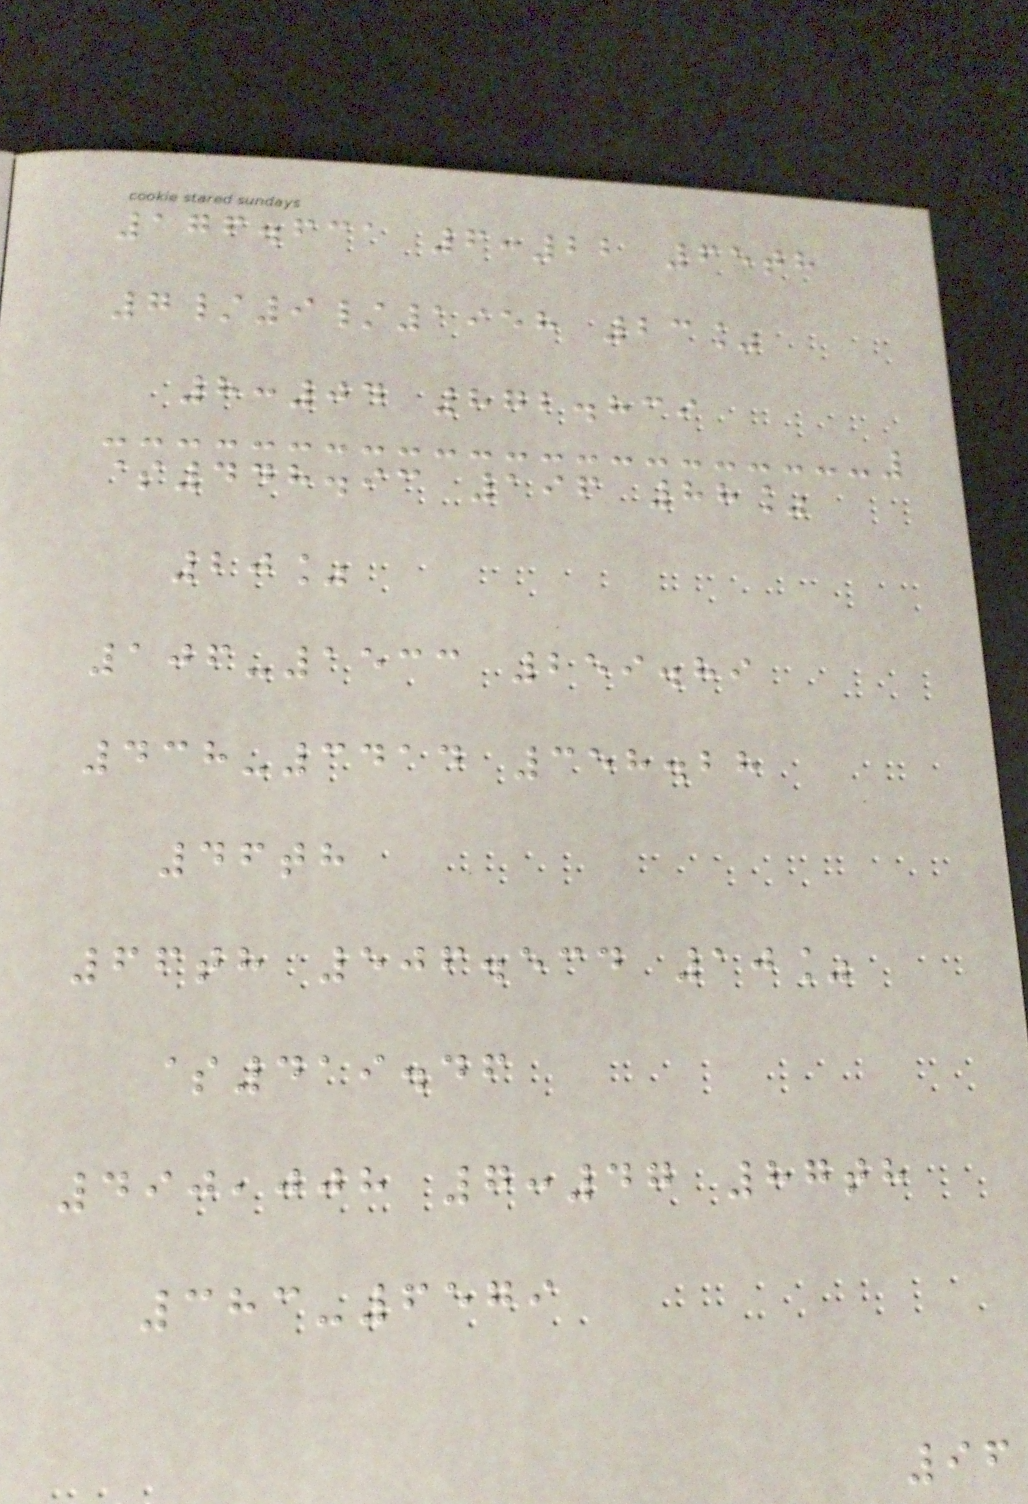176.631 6:22 65th
7/9/1958 23%
8:04 872.839
$448.93 196 88%
20%
106-1533 259.89
438-3414 358.28
46th
66th 506.534 10%
$419.46
490,008 7:47 87th
383-6579
96
